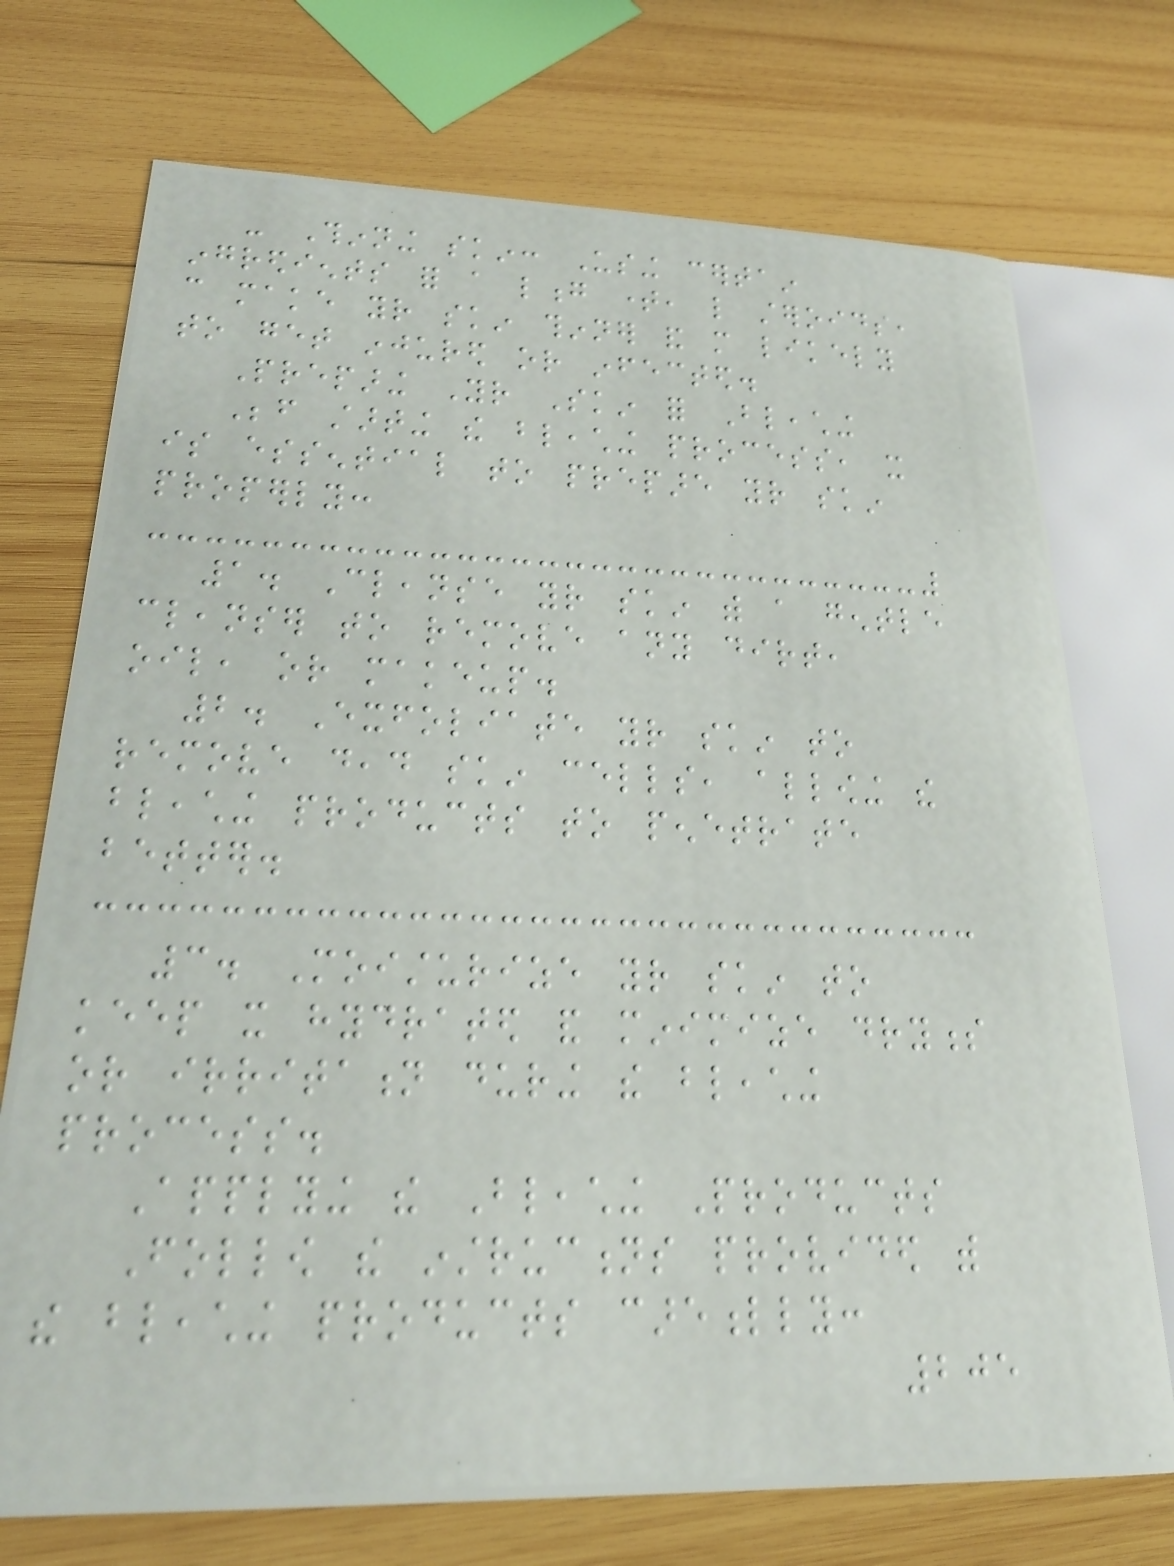- Thinning skin: Using certain
ingredients for a long time, like steroids,
can make your skin thinner and more likely
to get injured or infected.
Preparing Your Skin for Bleaching
Before starting the bleaching process, it
is essential to prepare your skin
properly:
1. Cleanse your skin with a gentle
cleanser to remove any dirt,
oil, or makeup.
2. Exfoliate your skin to
remove dead skin cells, allowing the
bleaching products to penetrate
better.
3. Moisturize your skin to
keep it hydrated and minimize dryness
or irritation during the bleaching
process.
Applying the Bleaching Products
Follow the instructions provided with
the bleaching products carefully:
205
